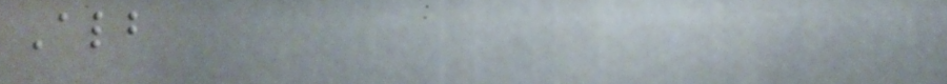Alb
